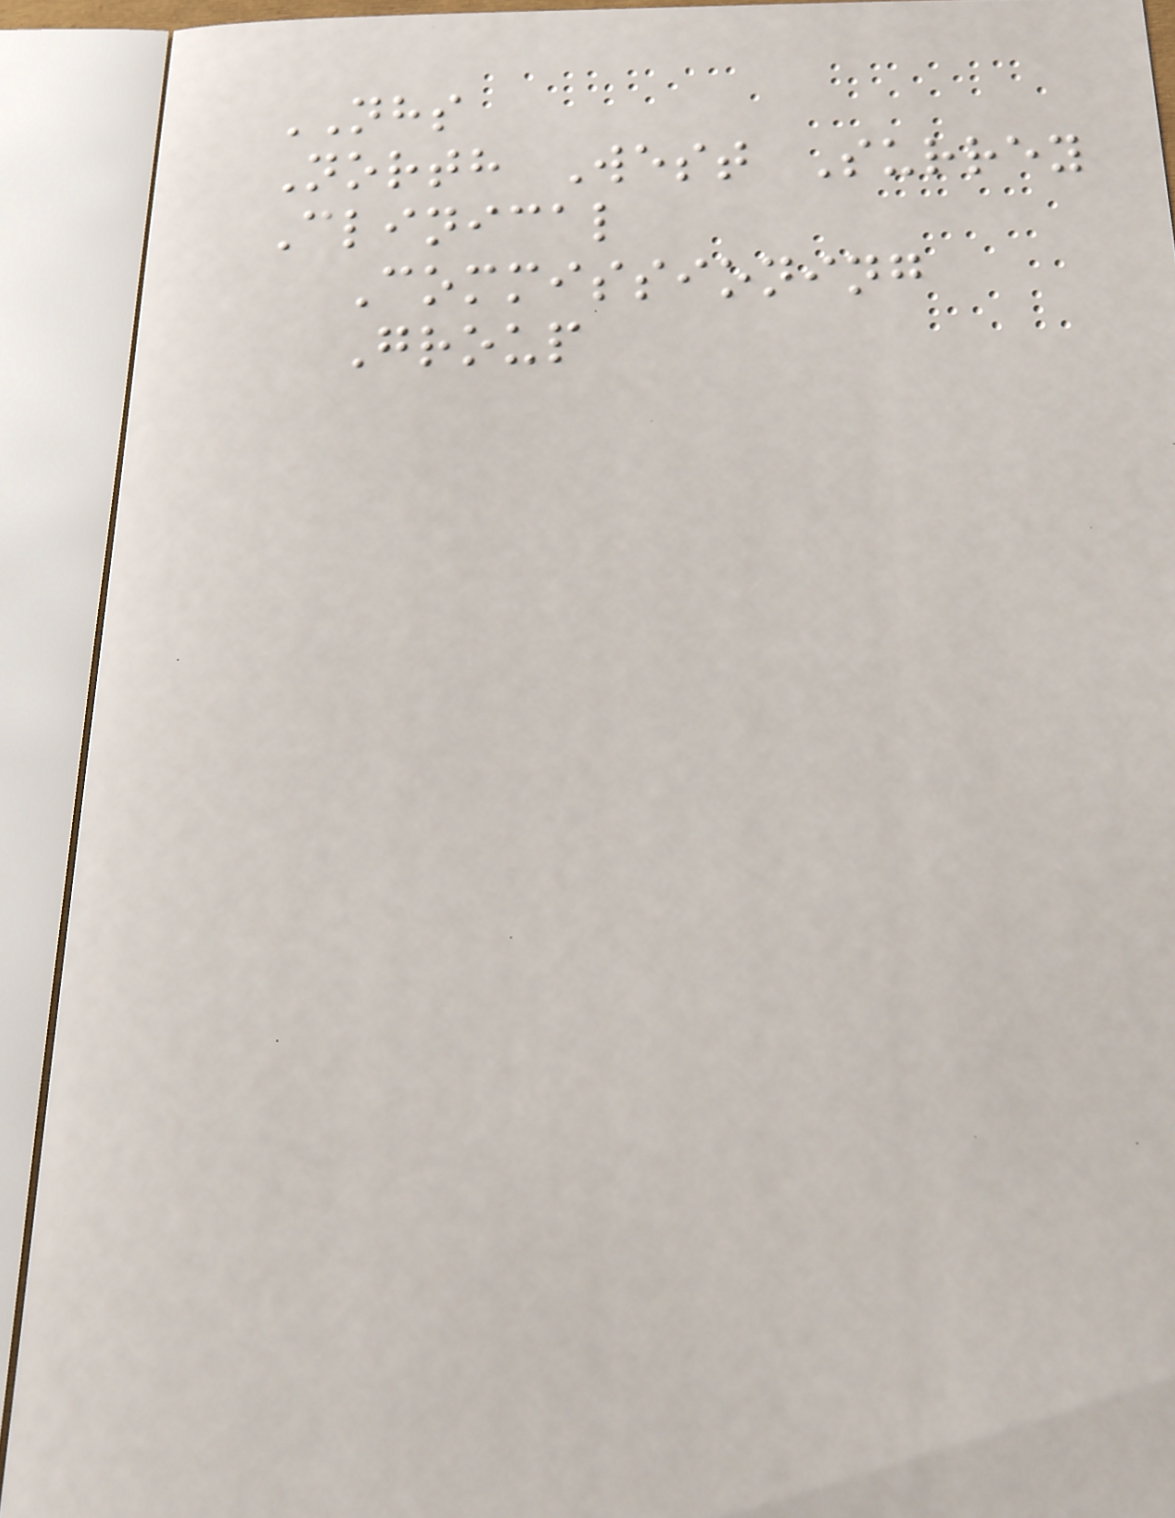NHS
North West Surrey
Clinical
Commissioning
Group
